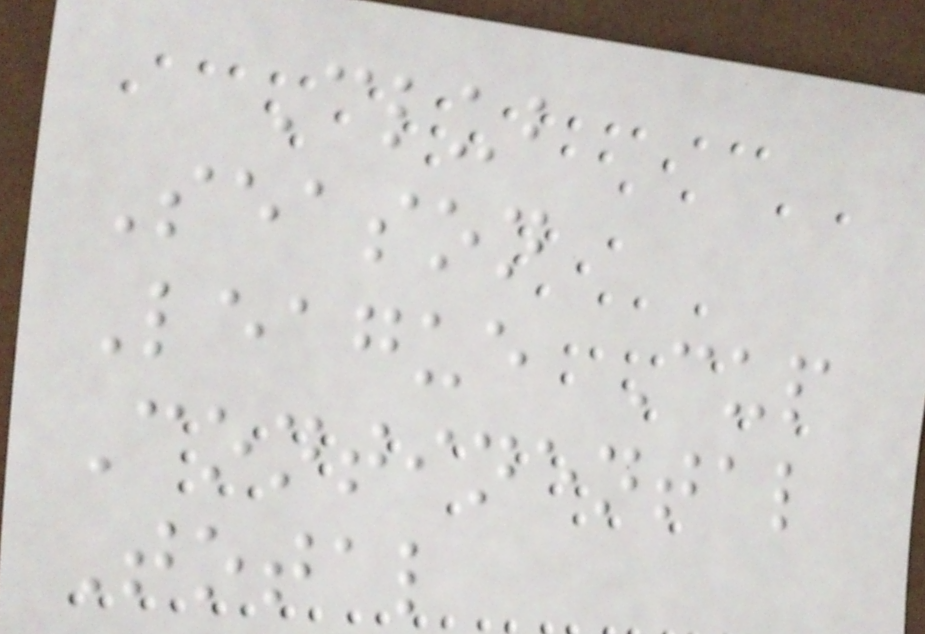Club
Season
League Cup
Continental
Total
